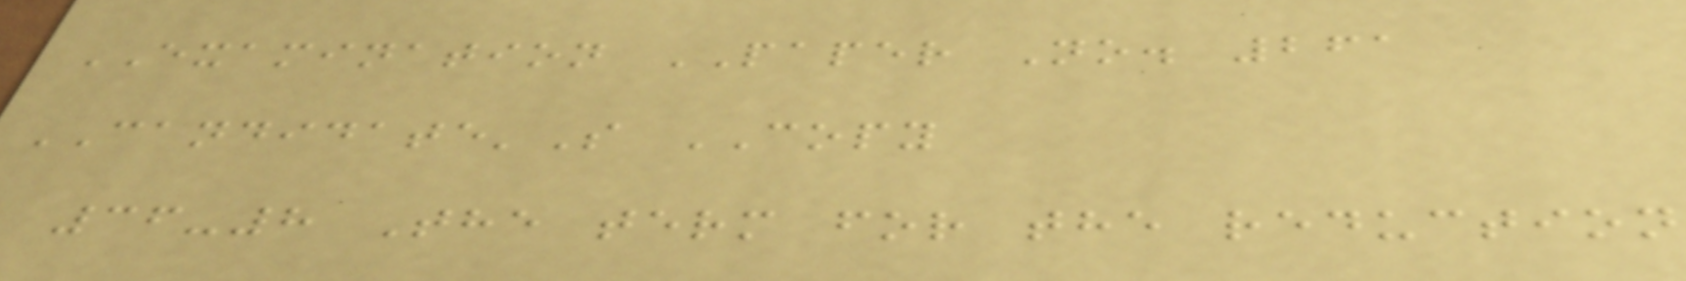EXAMINATION PAPER No. 261
CANDIDATE'S COPY
36-8 The term for the reduction
